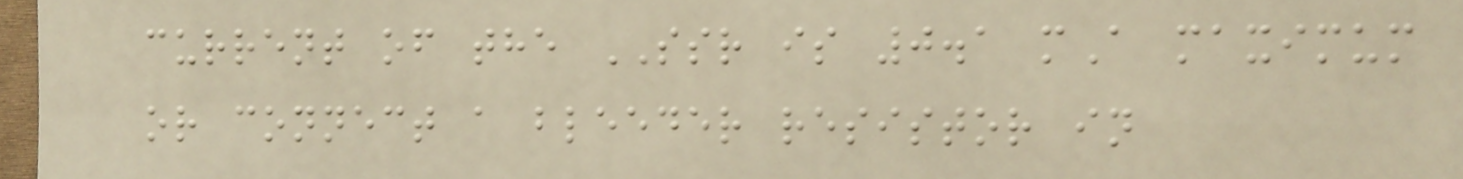current of the SSR is 0.1 mA maximum
or connect a bleeder resistor in
